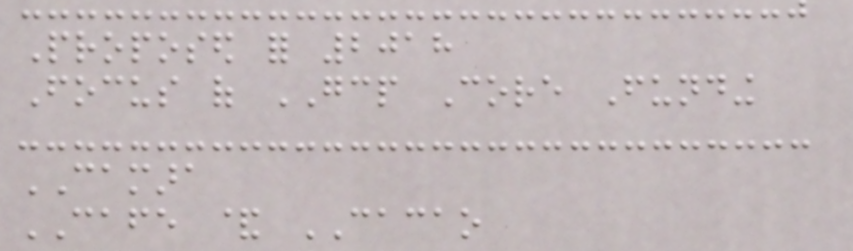Proposed for 2018
Focus of GCP Core Funding
CAMARA
CAFE & CACAO
